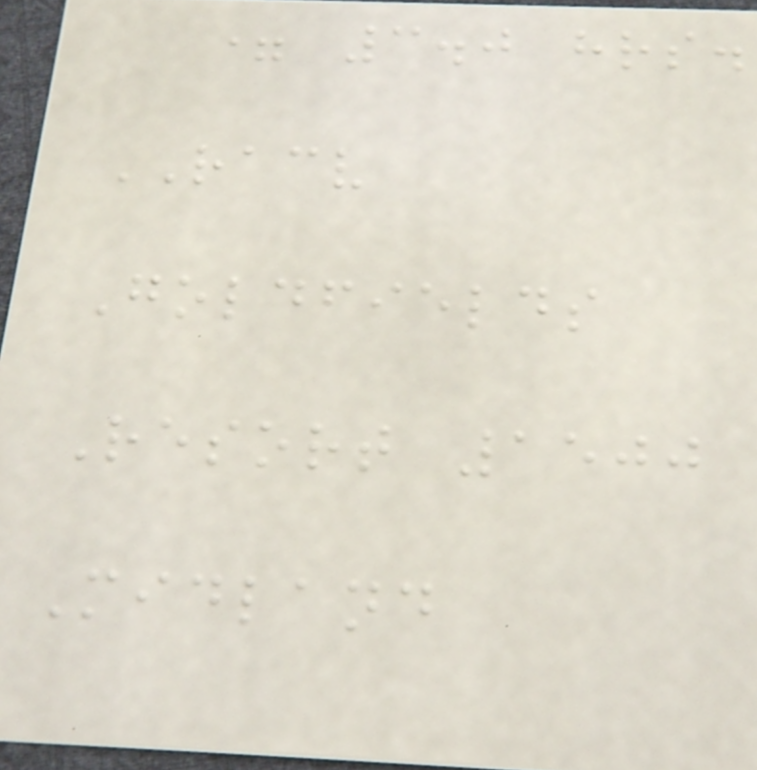= 3.0 hrs.
RACV
Goldfields
Resort 1500
Midland
